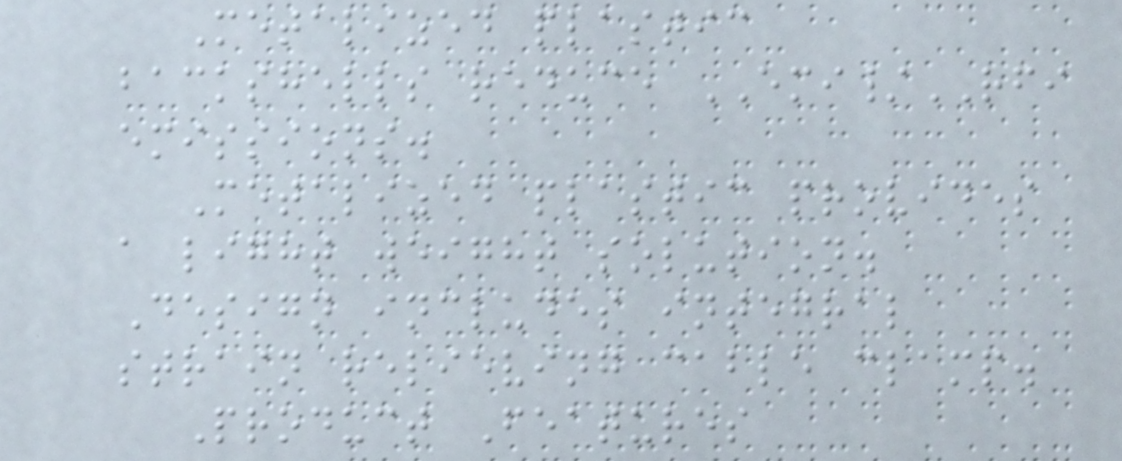Metalized plastic
backshells reduce EMI/RFI
emissions.
Metalized plastic provides
a light weight solution.
Design includes integral
strain relieving cable clamp.
Product Features
